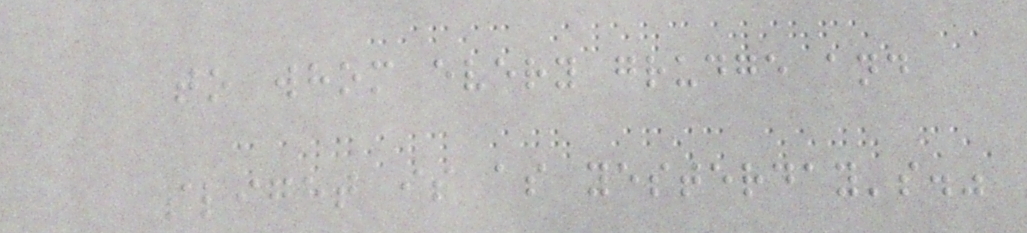to whom every grudge and
slight is as yesterday's."
